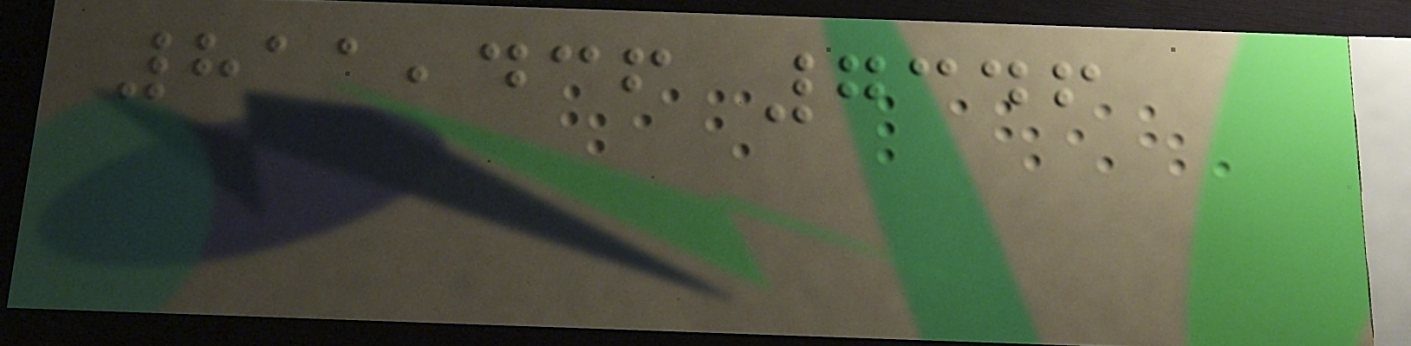811,436 7346
